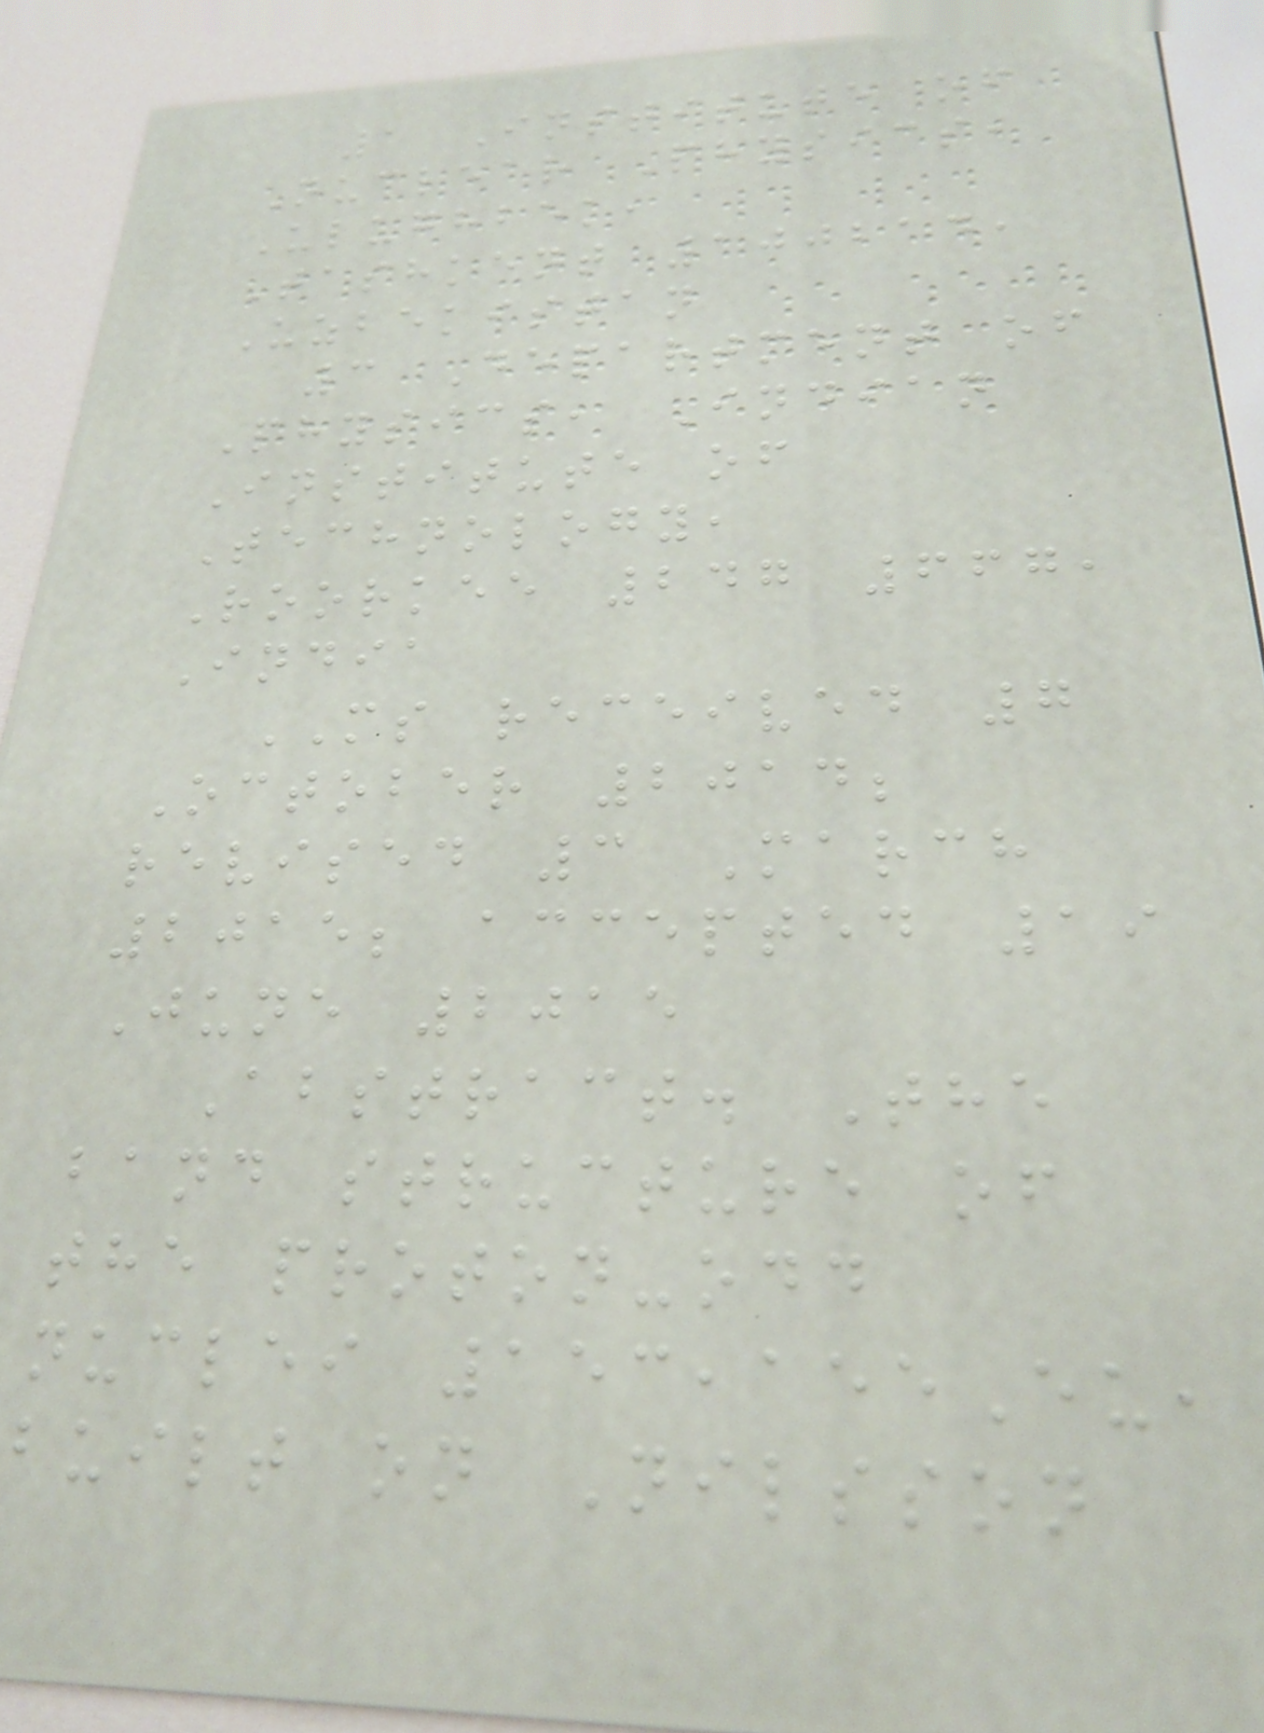1 Institute of
Nuclear Physics,
Ulughbek,
Tashkent 100214,
Uzbekistan
3 Department of
Physics, Indian
Institute of
Technology,
Roorkee 247 667,
India
MS received 7
October 2014;
revised 3 March
2015; accepted 19
June 2015
Abstract. The
band structure of
the proton-odd
nuclei 153,155Eu,
built on Nilsson
